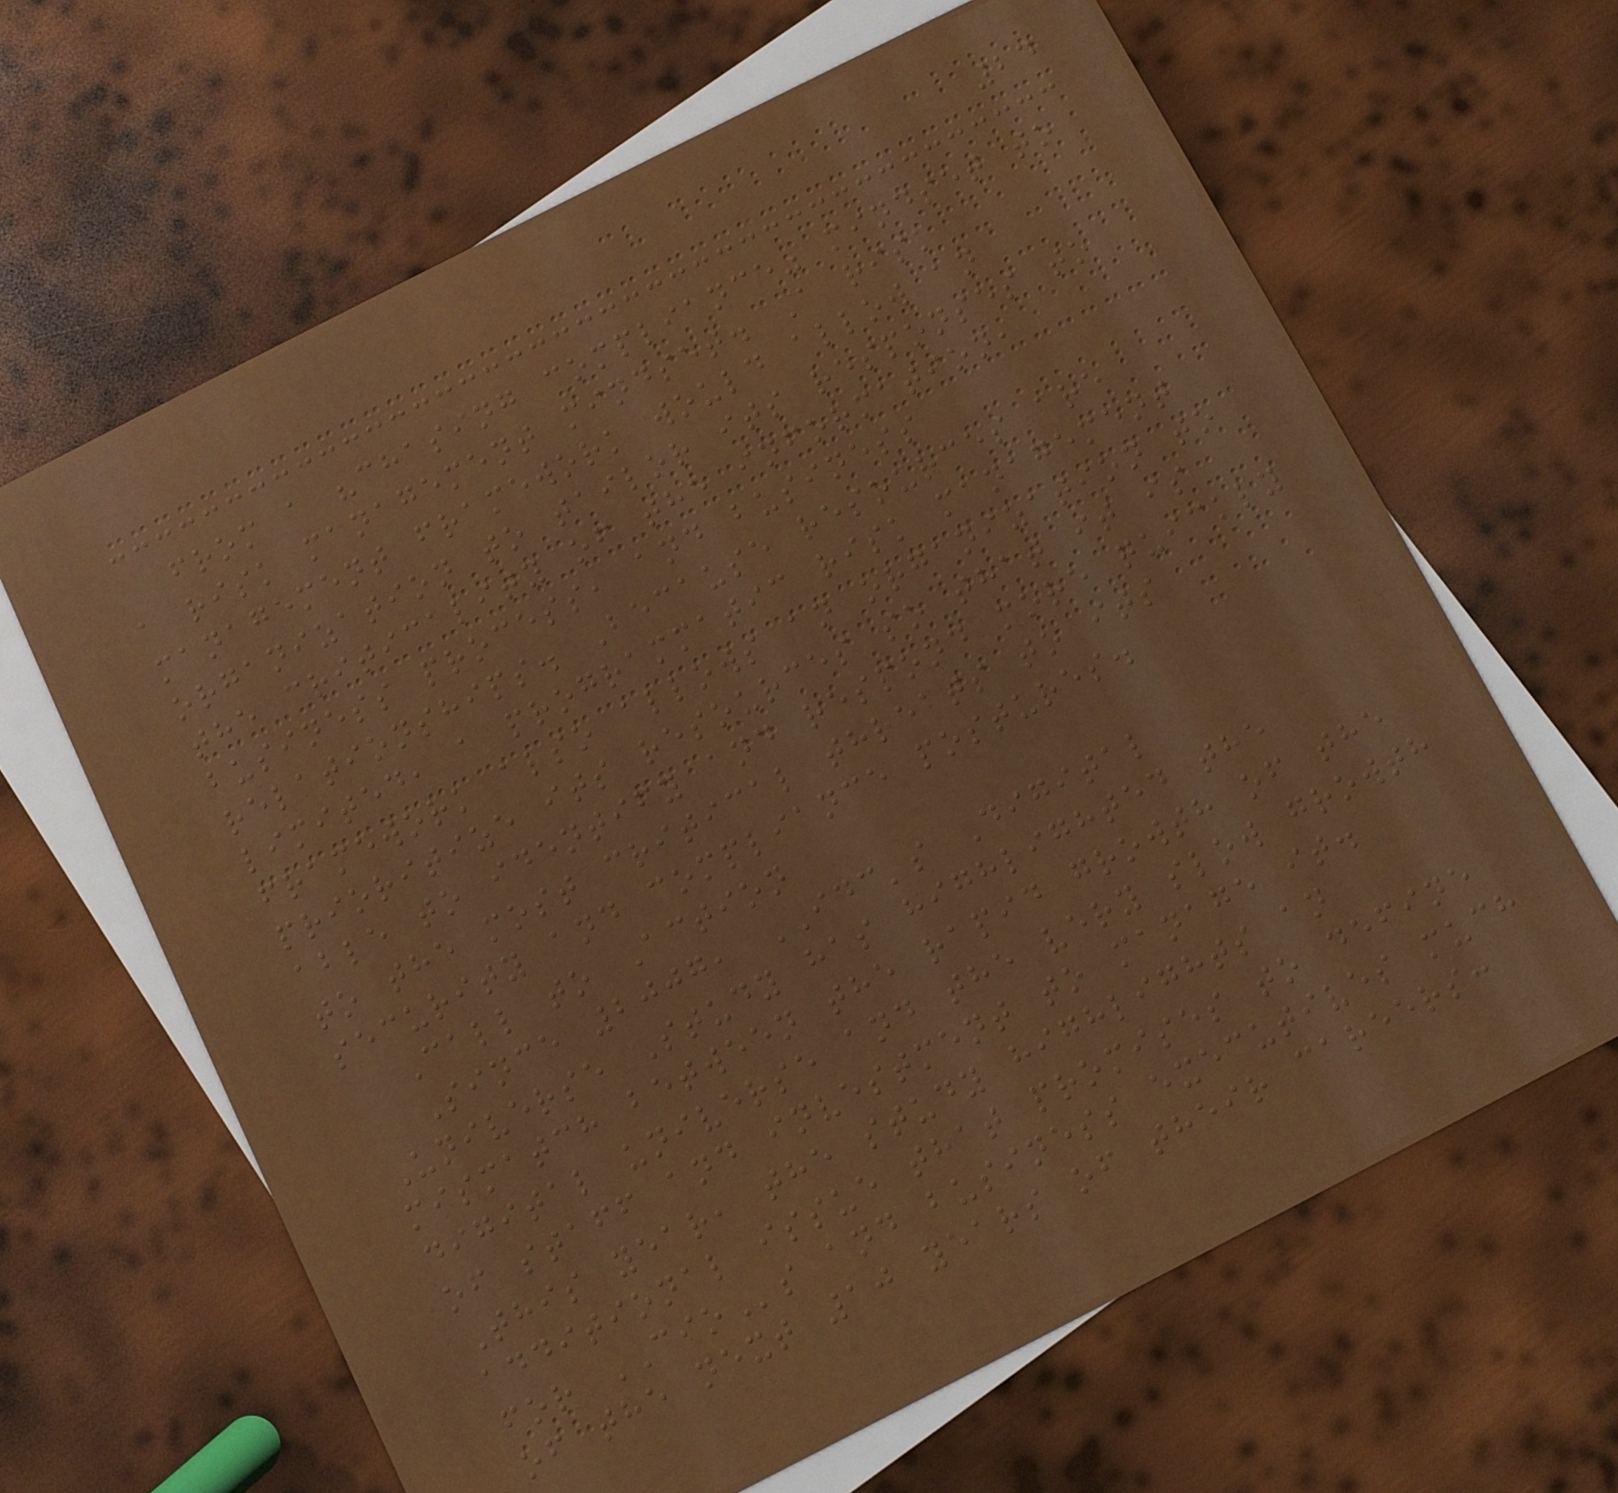24
from a "chasing compliance" mindset to
a risk management mindset. A risk
management framework would allow an
organization to tailor its responses to
the criticality of the information,
business process, and business
relationships. Because resources are
limited, a programmatic risk management
framework also allows an organization to
prioritize its resources so that it is
able to identify and respond more quickly
to the most critical threats to its
security and compliance postures.
Call to Action
Since 2007, IDC's Digital
Universe Study has highlighted the
mismatch between the rapid growth of the
digital universe and the very slow growth
of staff and investment to manage it.
This year, the study highlights an
additional issue that promises to define
for CIOs and business executives much
of the next 10 years of their careers:
